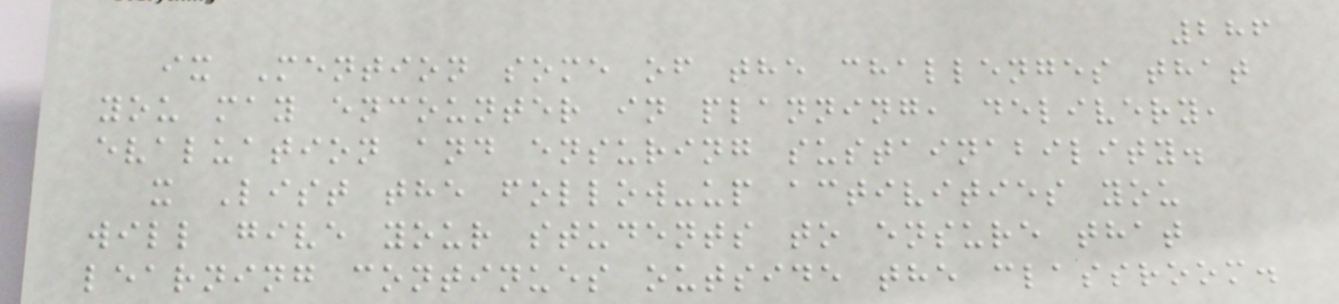286
ix Mention some of the challenges that
you may encounter in planning, delivery,
evaluation and ensuring sustainability.
x List the follow-up activities you
will give your students to ensure that
learning continues outside the classroom.
